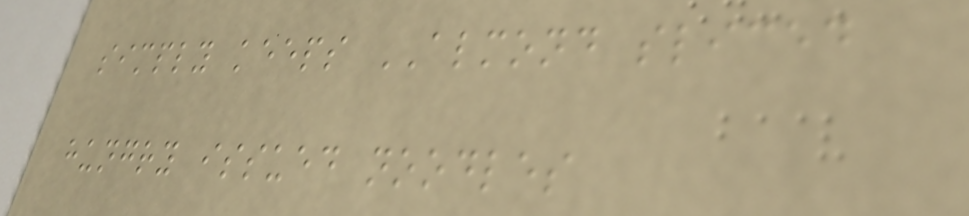simply keeps ALMOND sliced
hungry issued noodles
